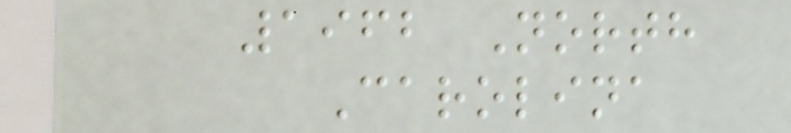1962 North
Carolina
